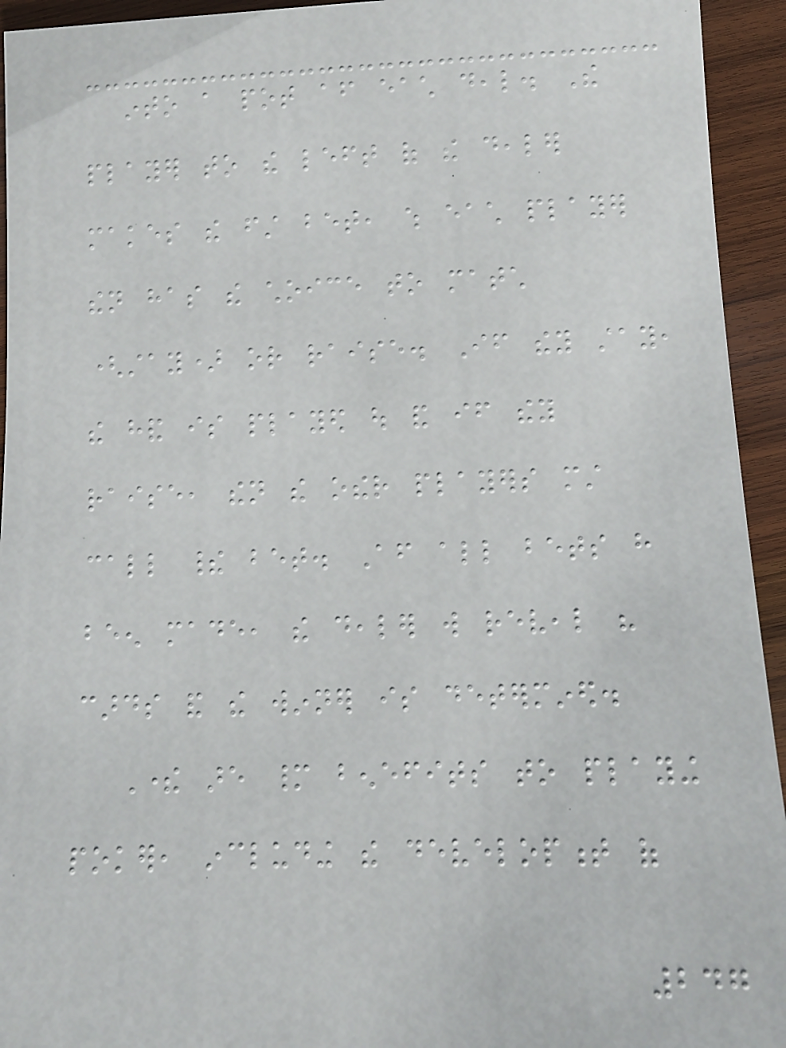into a pot after each deal. The
player to the left of the dealer
makes the first bet, which each player
then has the choice to match
(stay) or raise. If they stay,
the hand is played out and if they
raise, then the other players must
call their bet. After all bets have
been made, the dealer will reveal his
cards and the winner is determined.
There are many benefits to playing
poker, including the development of
247
